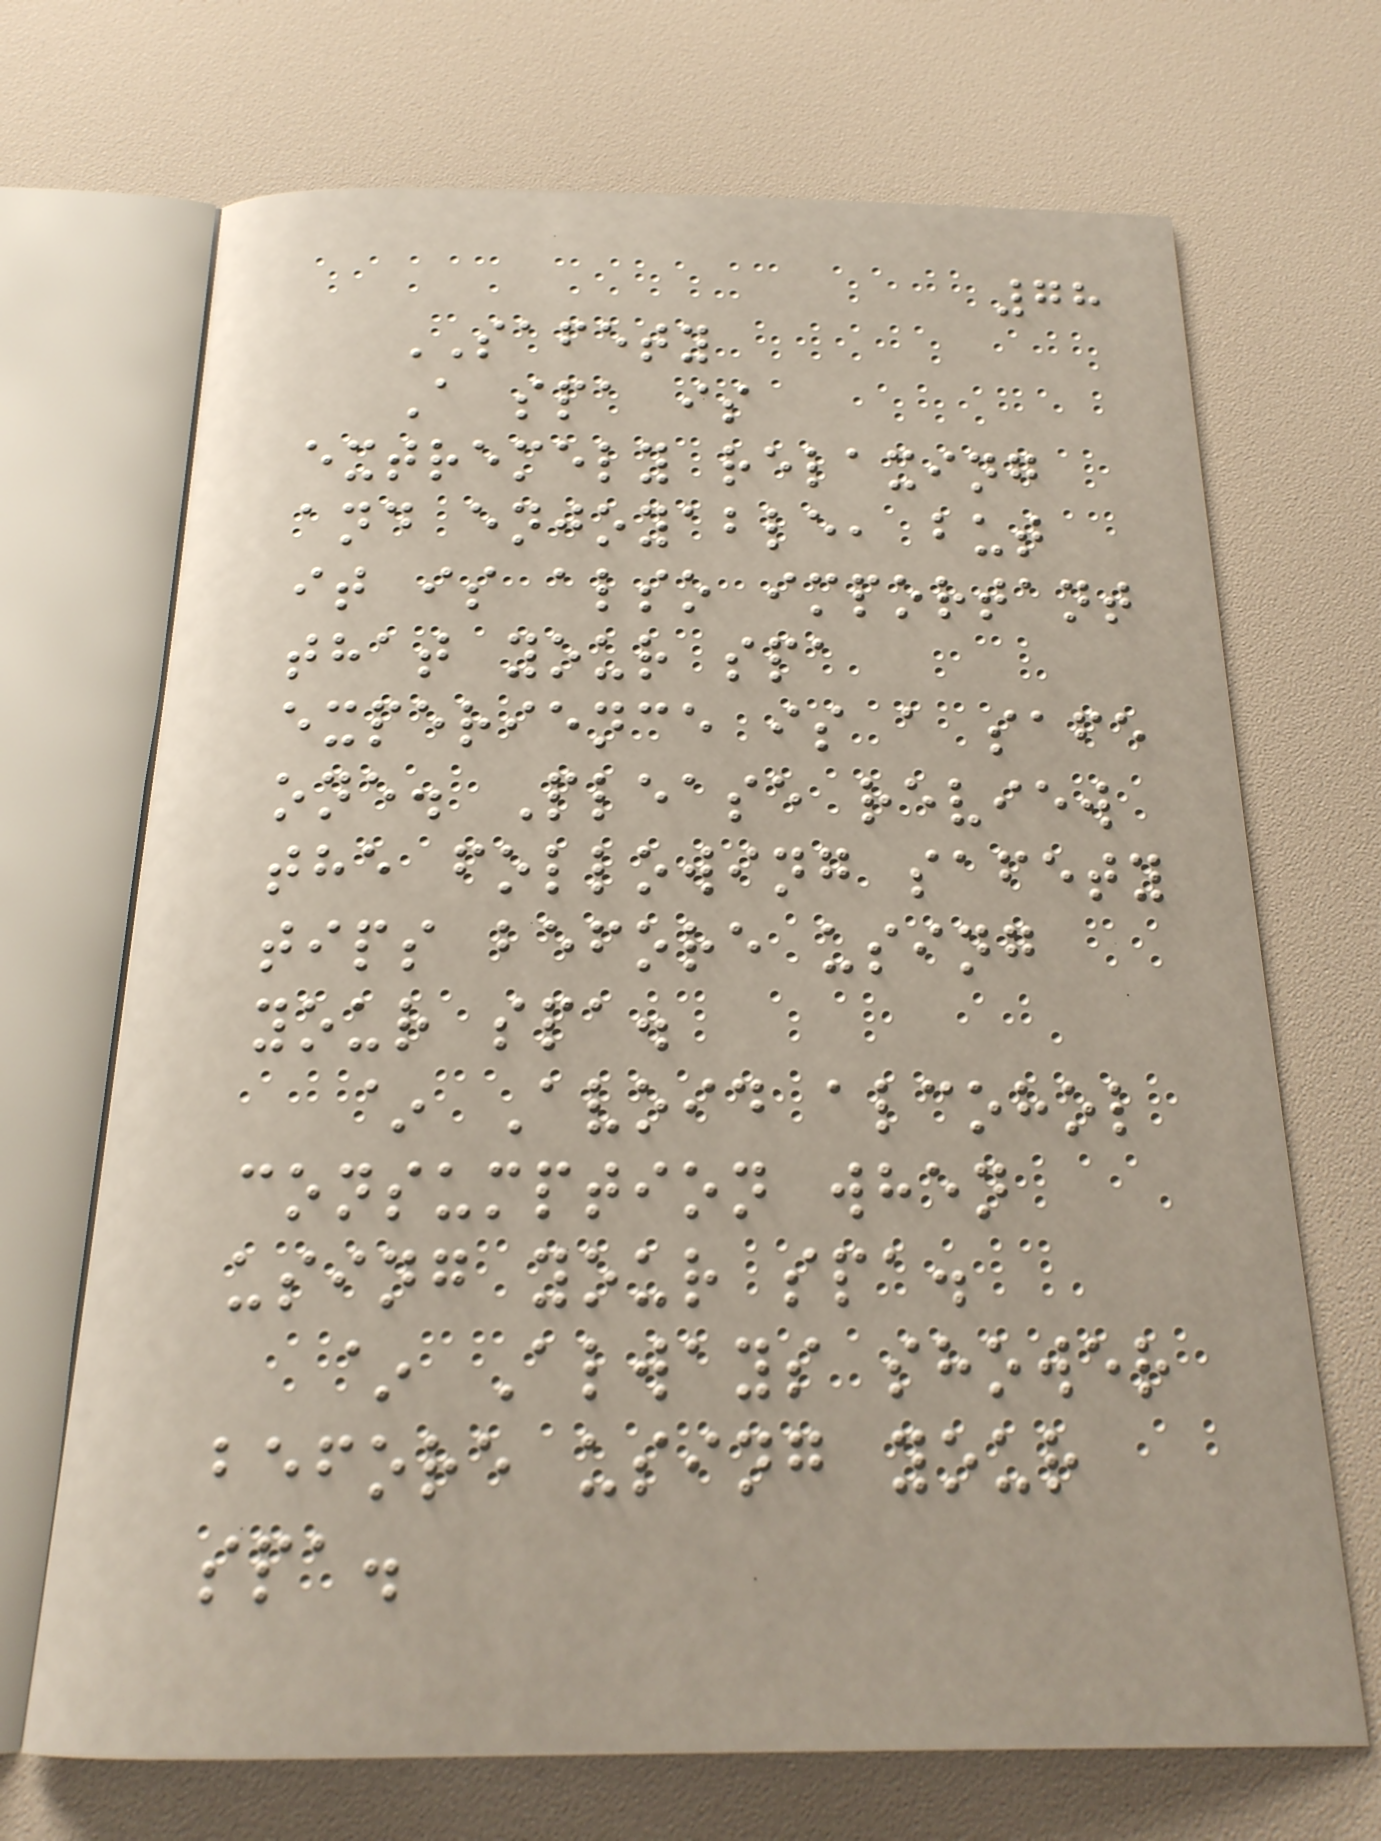78
SAFETY
A spa is
extremely relaxing
and enjoyable, but
it is also important
that your spa
experience is a safe
one. Please review
the following safety
tips before using
your spa.
~ Avoid alcohol
consumption when
using your spa.
~ Always shower
before using your
spa.
